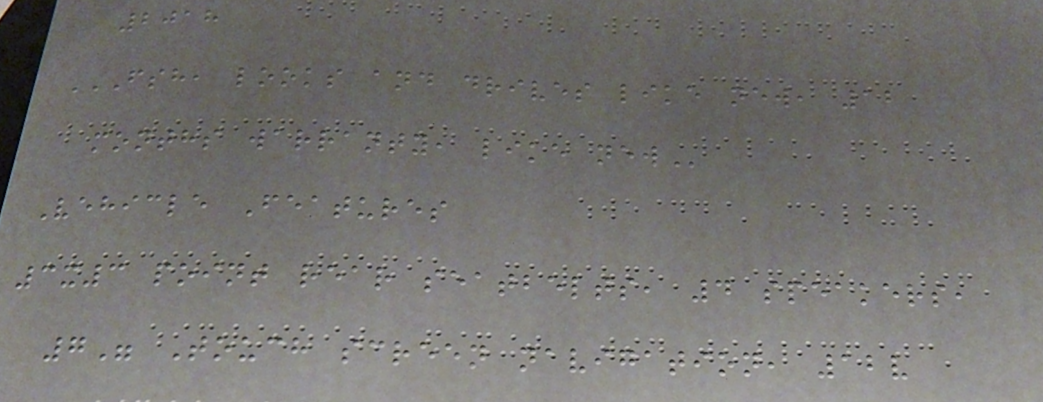2018
FSH, LOOKS AND DRIVES LIKE NEW, 12
MONTHS WARRANTY, LIKE NEW
Vehicle Features
3x3 point rear seatbelts, 4 speakers,
7" Touch screen navigation, 12v
